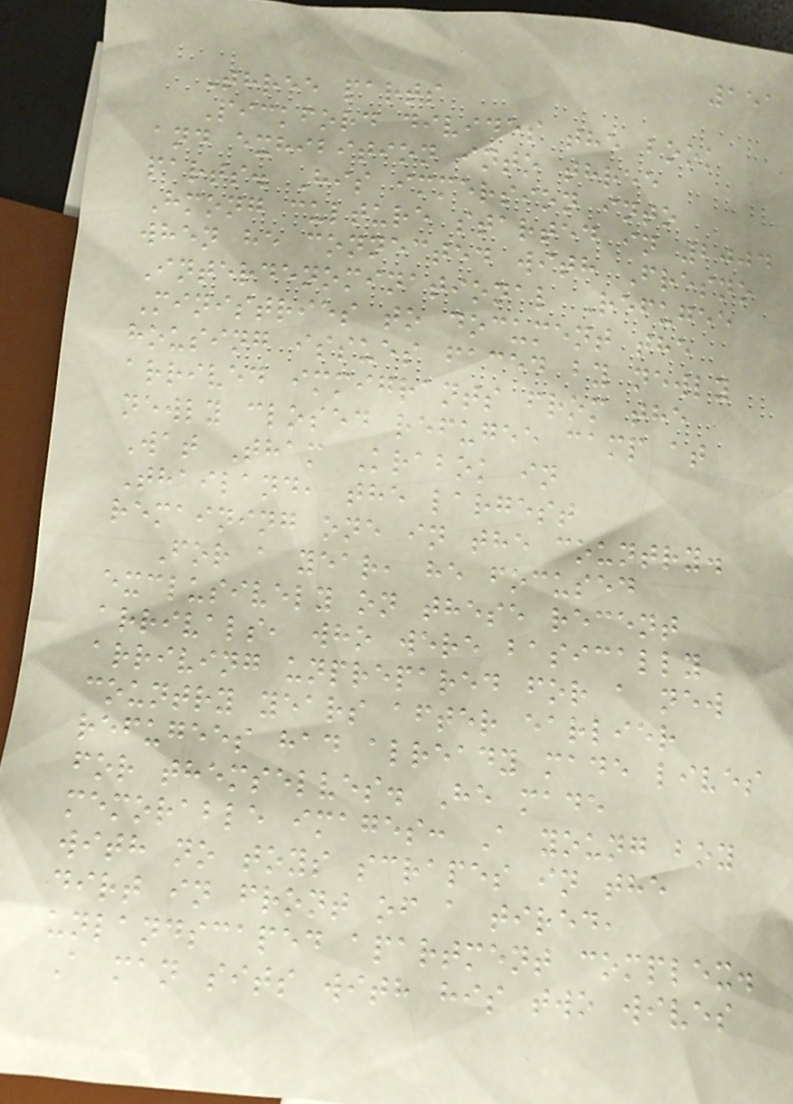151
Three parts
Pickford divides the book
and exhibition into three
parts. His immersion into
Hmong culture started in 2004
when he connected with Fresno
Interdenominational Refugee
Ministries to document the
housing issues faced by newly
arrived immigrants from the
newly closed refugee camp at
Wat Tham Krabok in
Thailand, the largest
remaining one in the country.
For a year, he focused
exclusively on these recent
arrivals, who were basically
arriving unprepared for a new
country years after earlier
refugees had already made lives
for themselves. He made
memorable images: A young boy
with no toys scrapes in the
dirt in front of a tired,
unlandscaped apartment complex.
A man sits with his two wives
